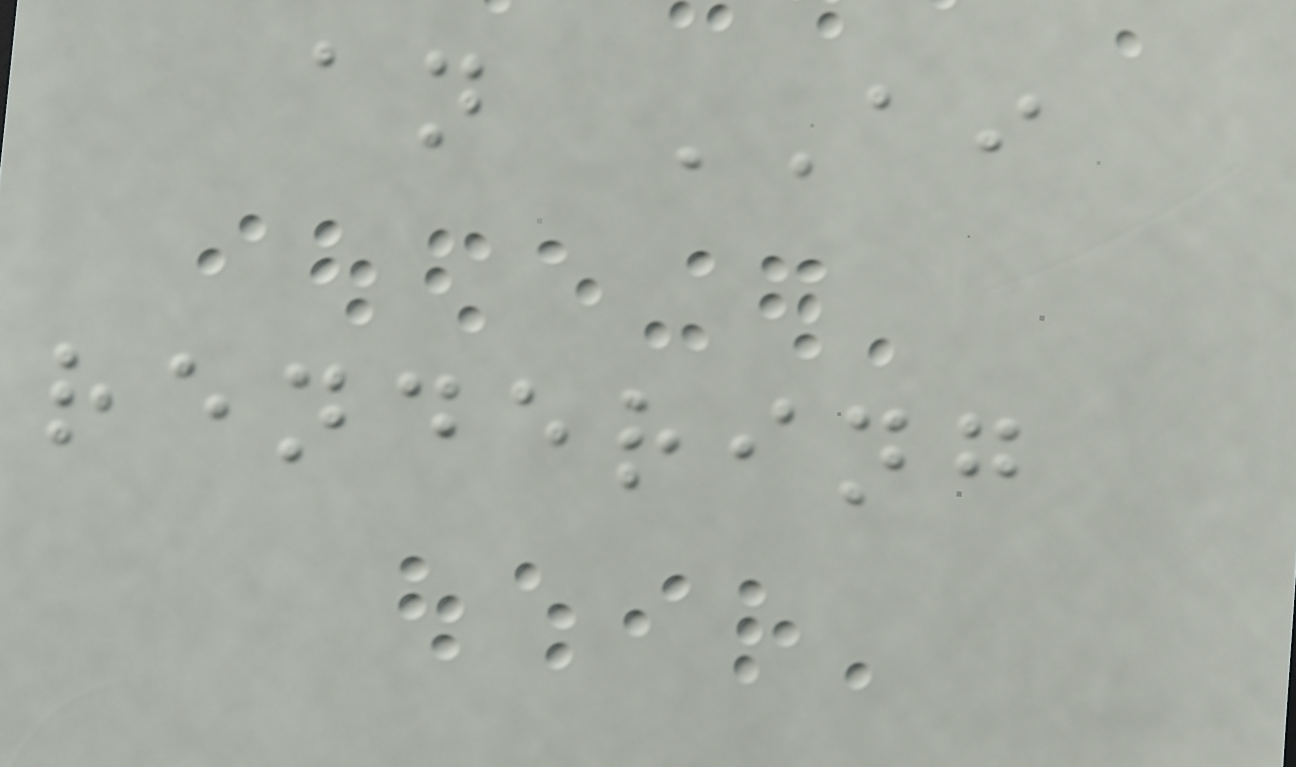an AI
rendering
